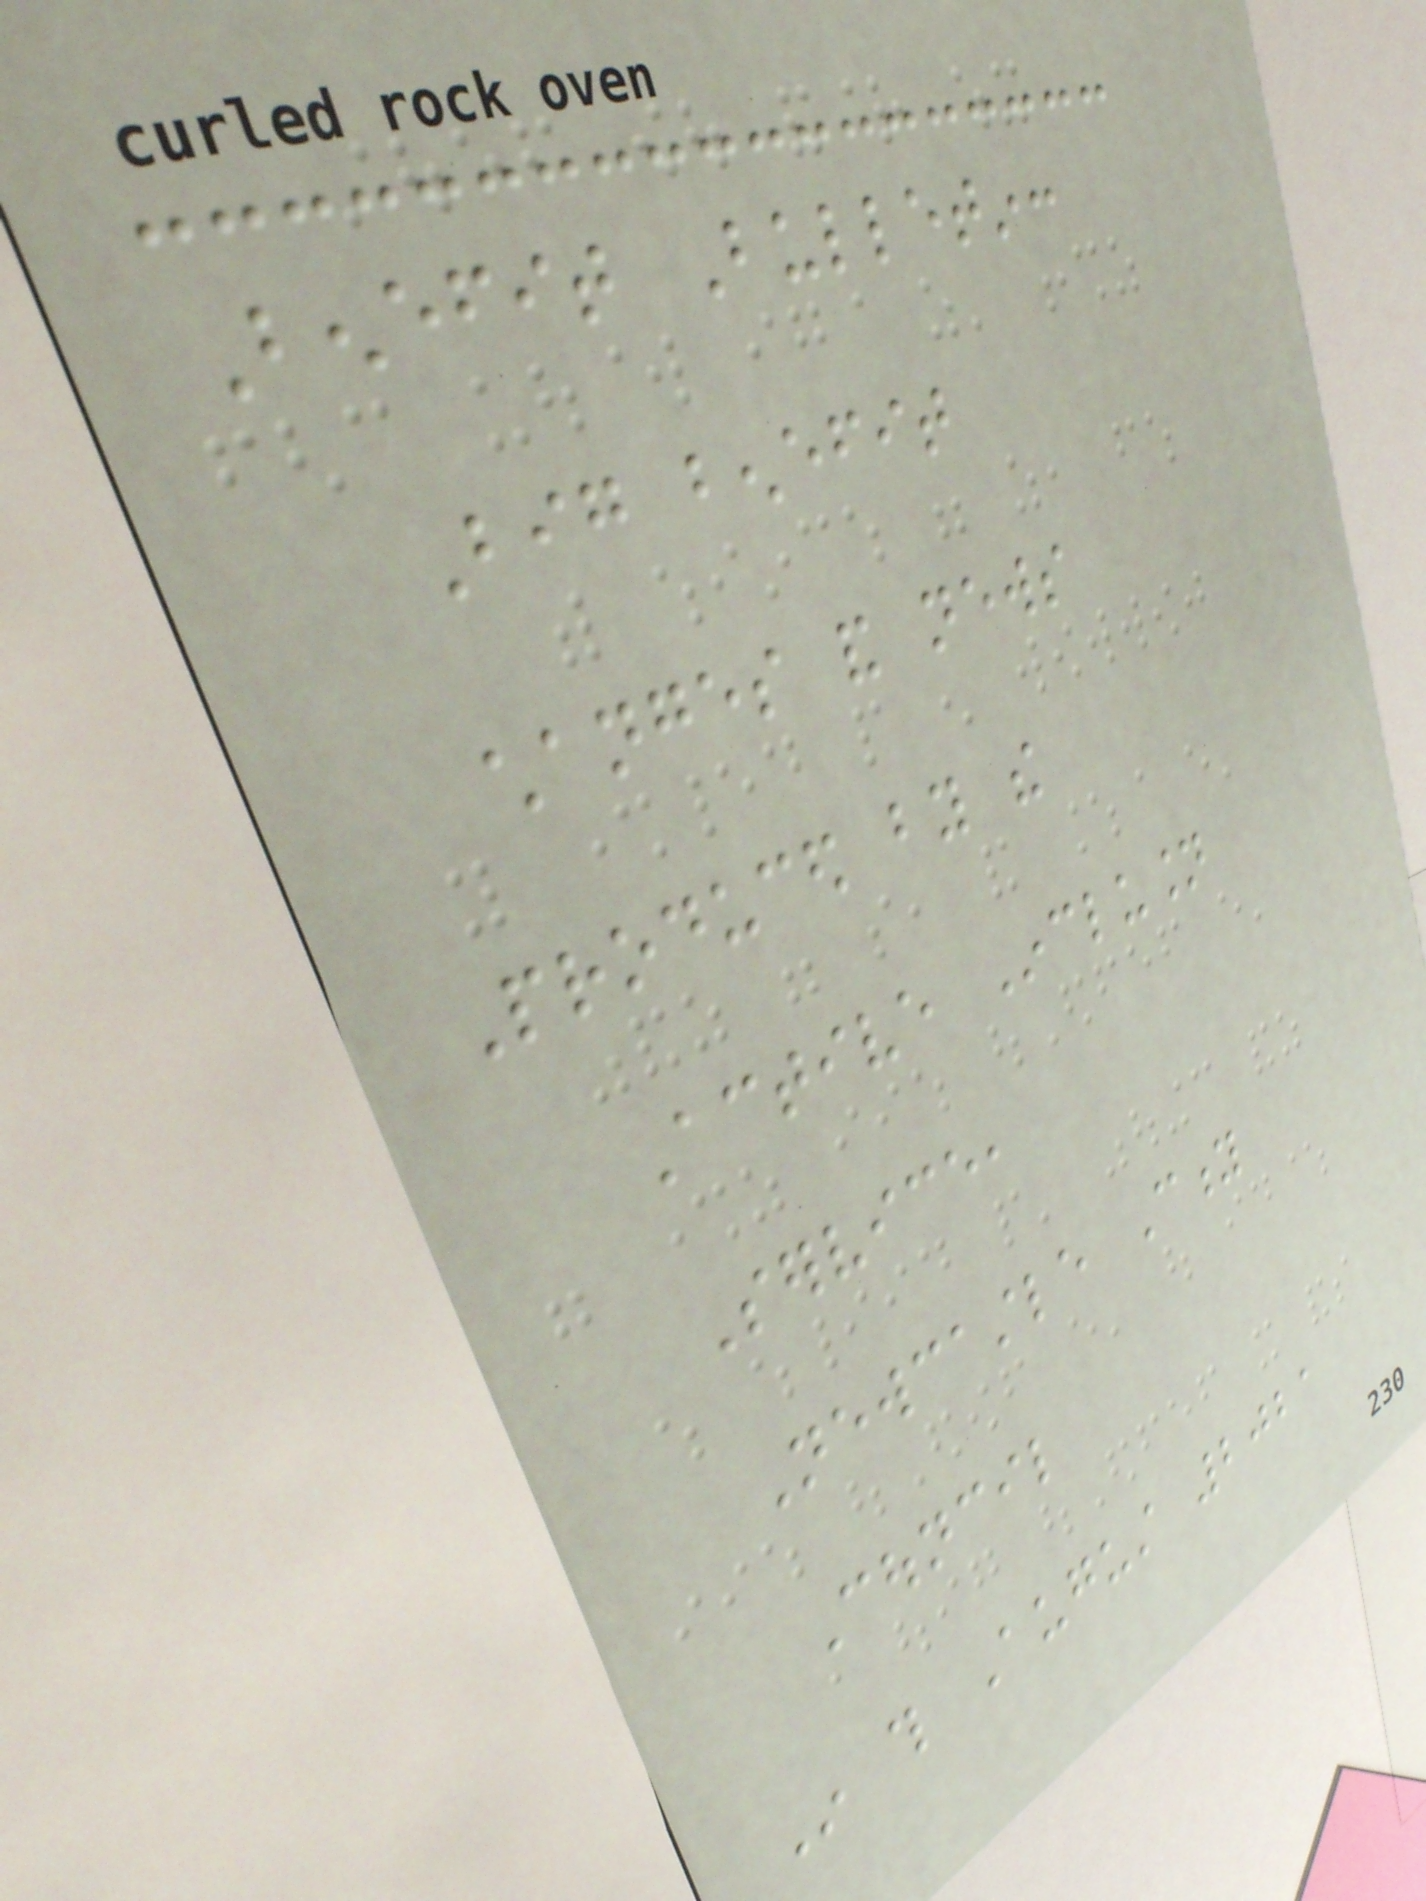Benefit Bulletin:
Big benefit
changes and news
Produced by the
Active Inclusion
Service,
Newcastle City
Council
In this August 2021
